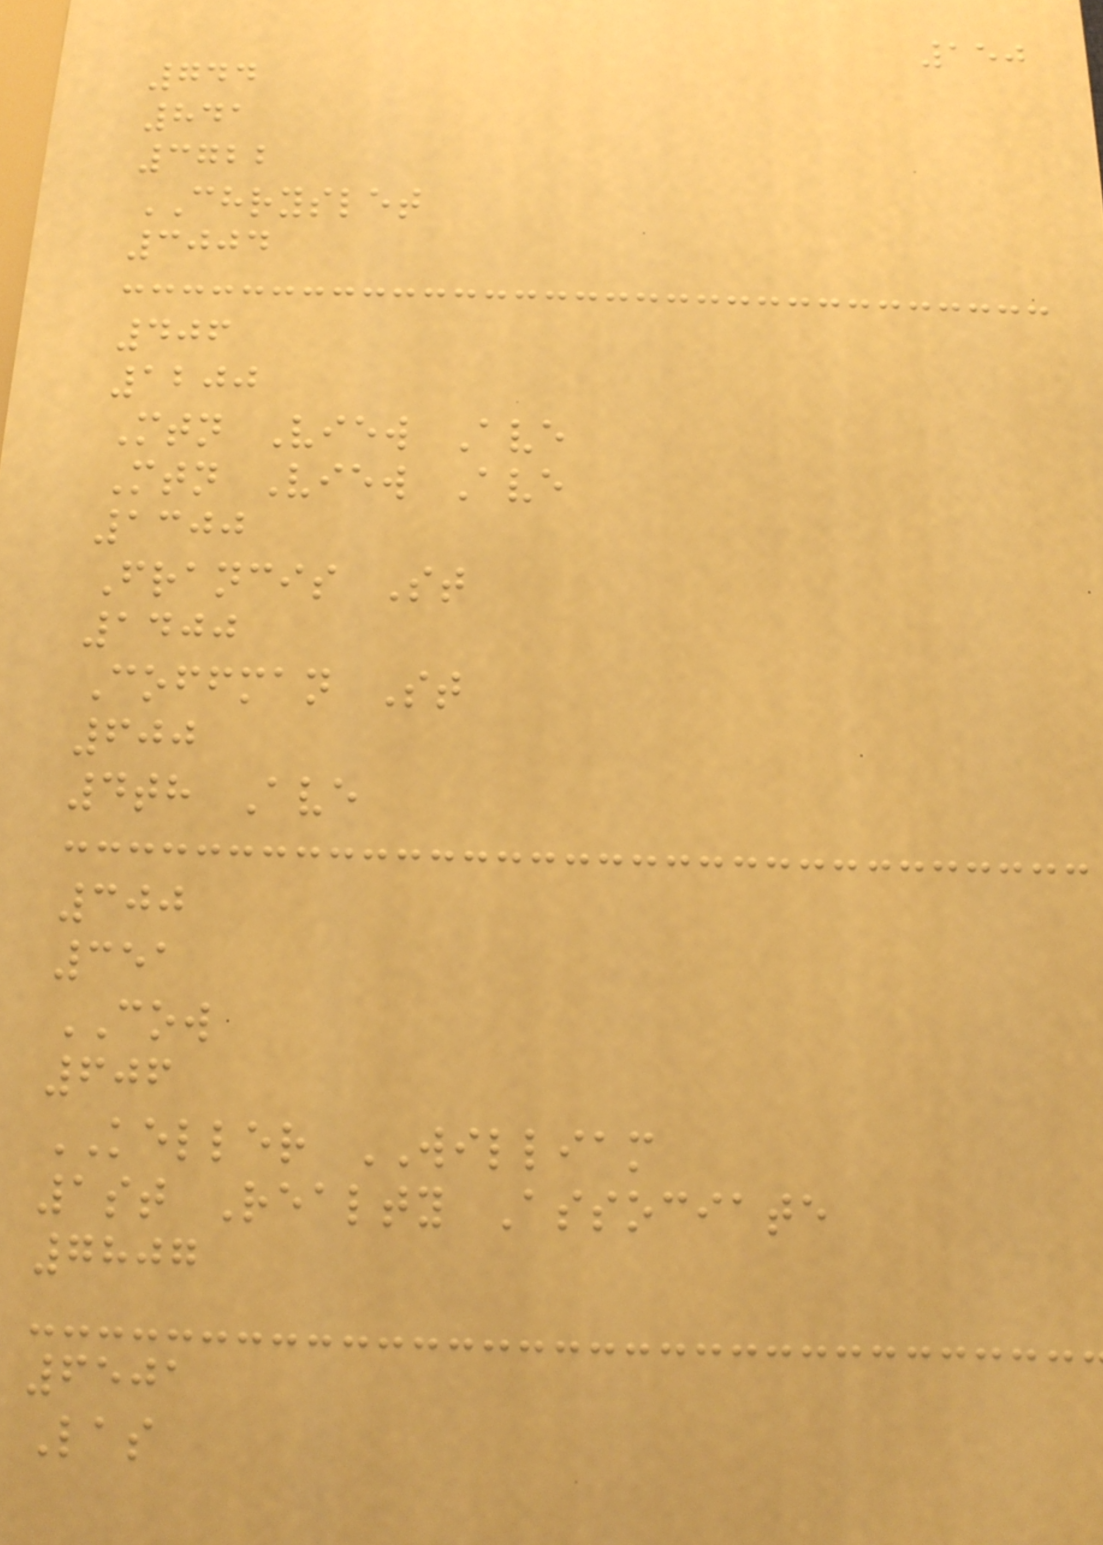150
744
841
3722
CHRYSLET
3004
406
1200
Mtn View Ave
Mtn View Ave
1300
Francis St
1400
Coffman St
600
4th Ave
300
351
COW
606
KELLER WILLIAM
1st Realty Associate
7807
6501
Las
